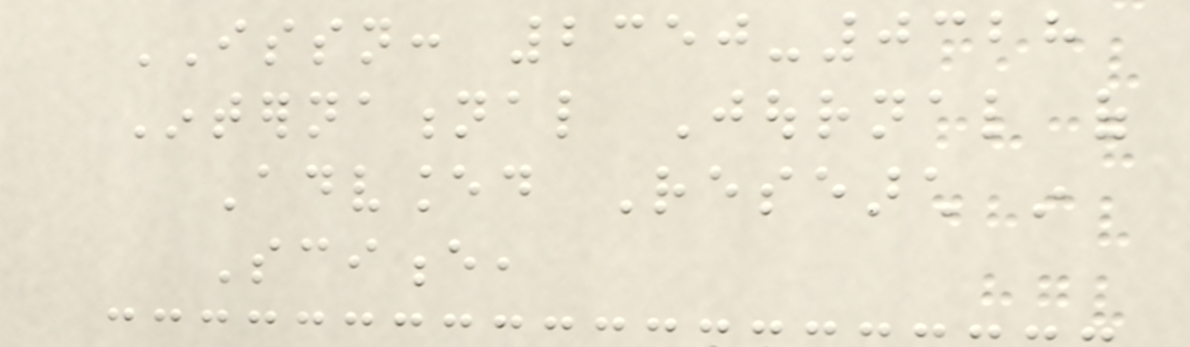ISSN: 2350-0328
International Journal of
Advanced Research in
Science,
